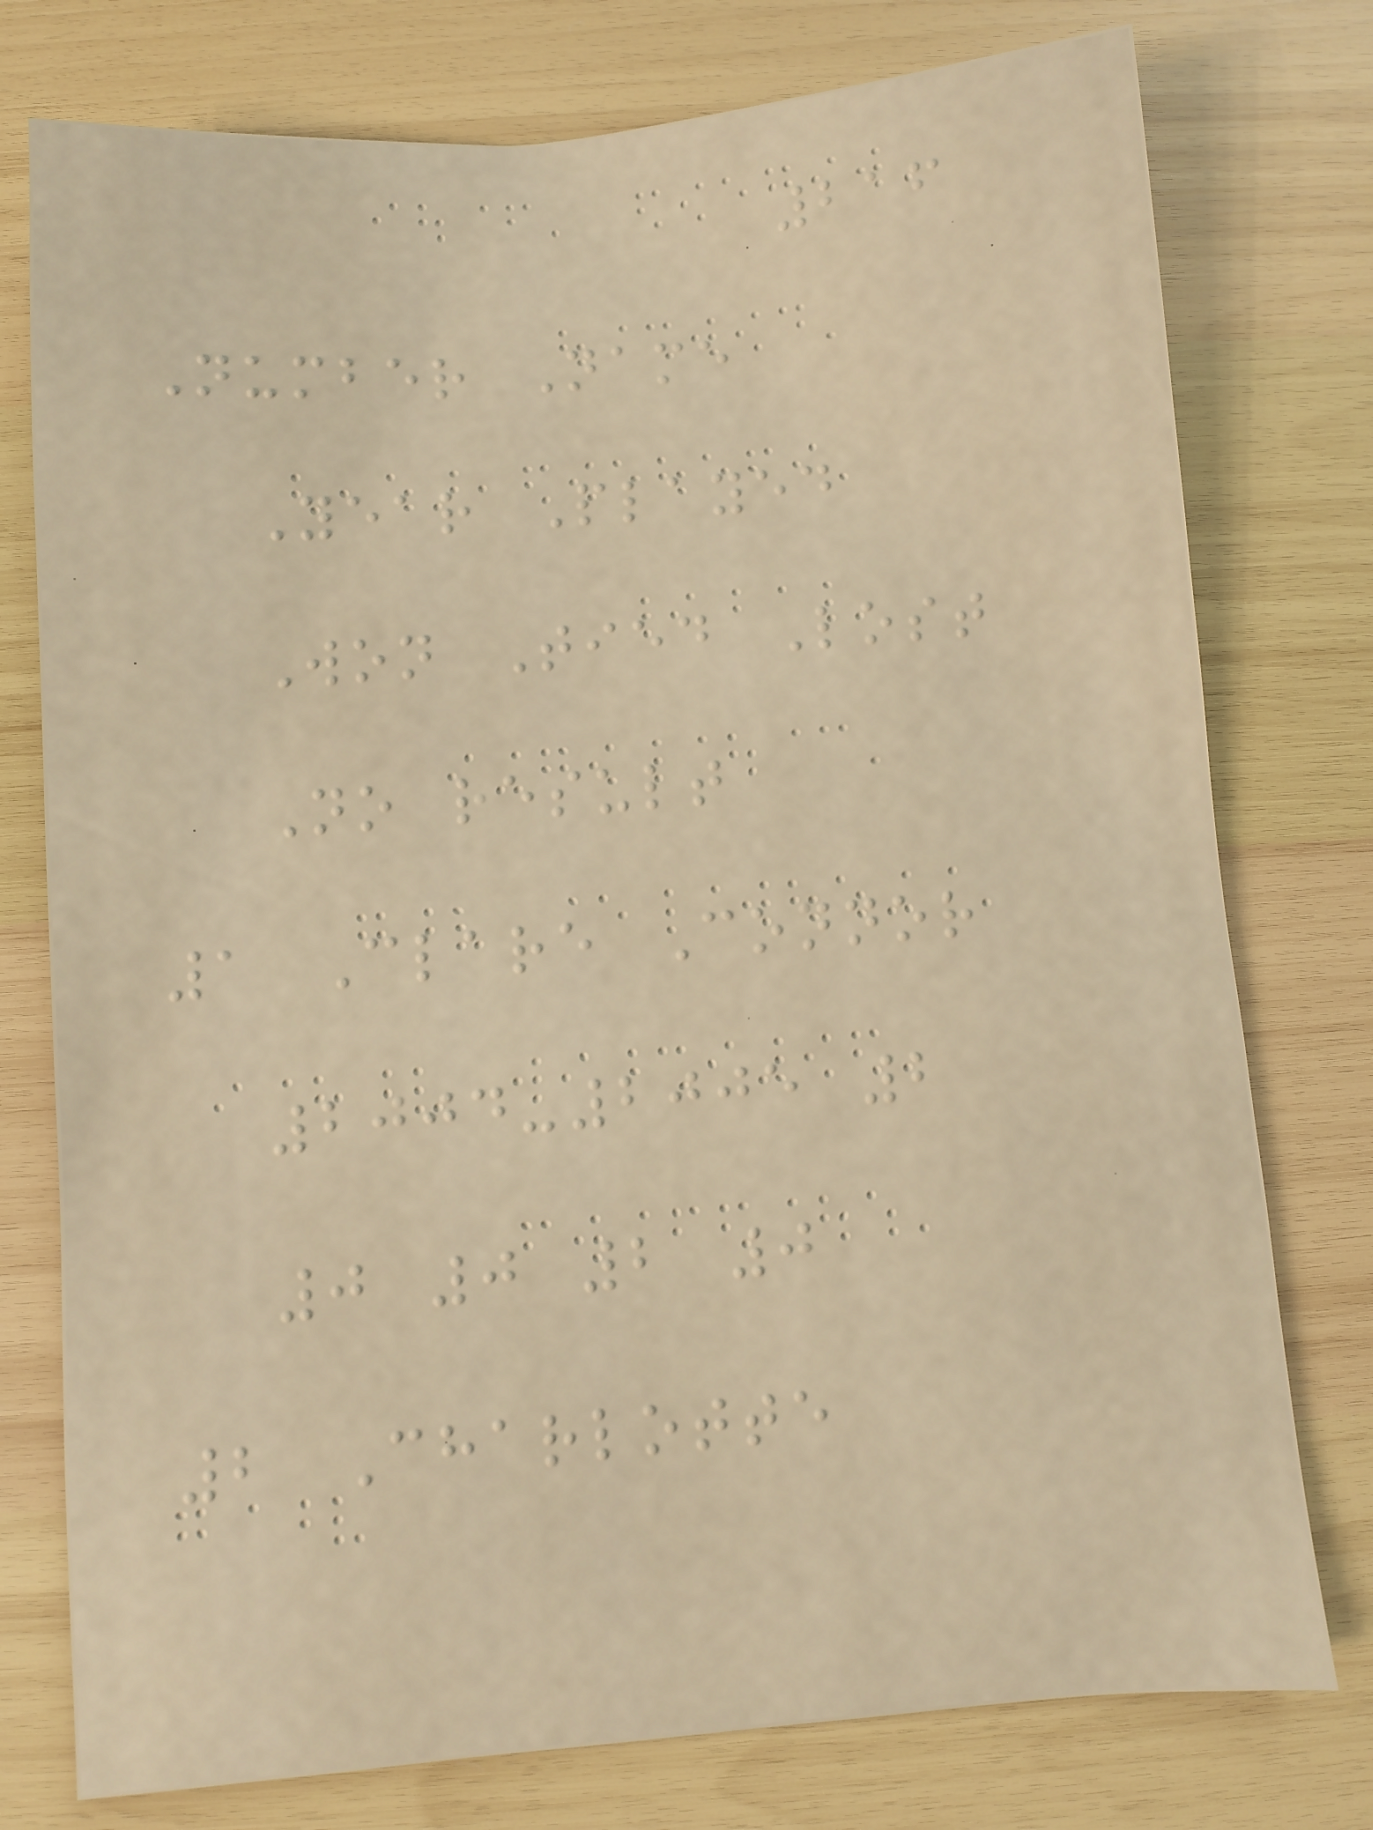216
Number Name
Year Played
Won Tied Lost
No result
1 Clare Connor
2004-2005 2
0 0 2 0
2 Charlotte
